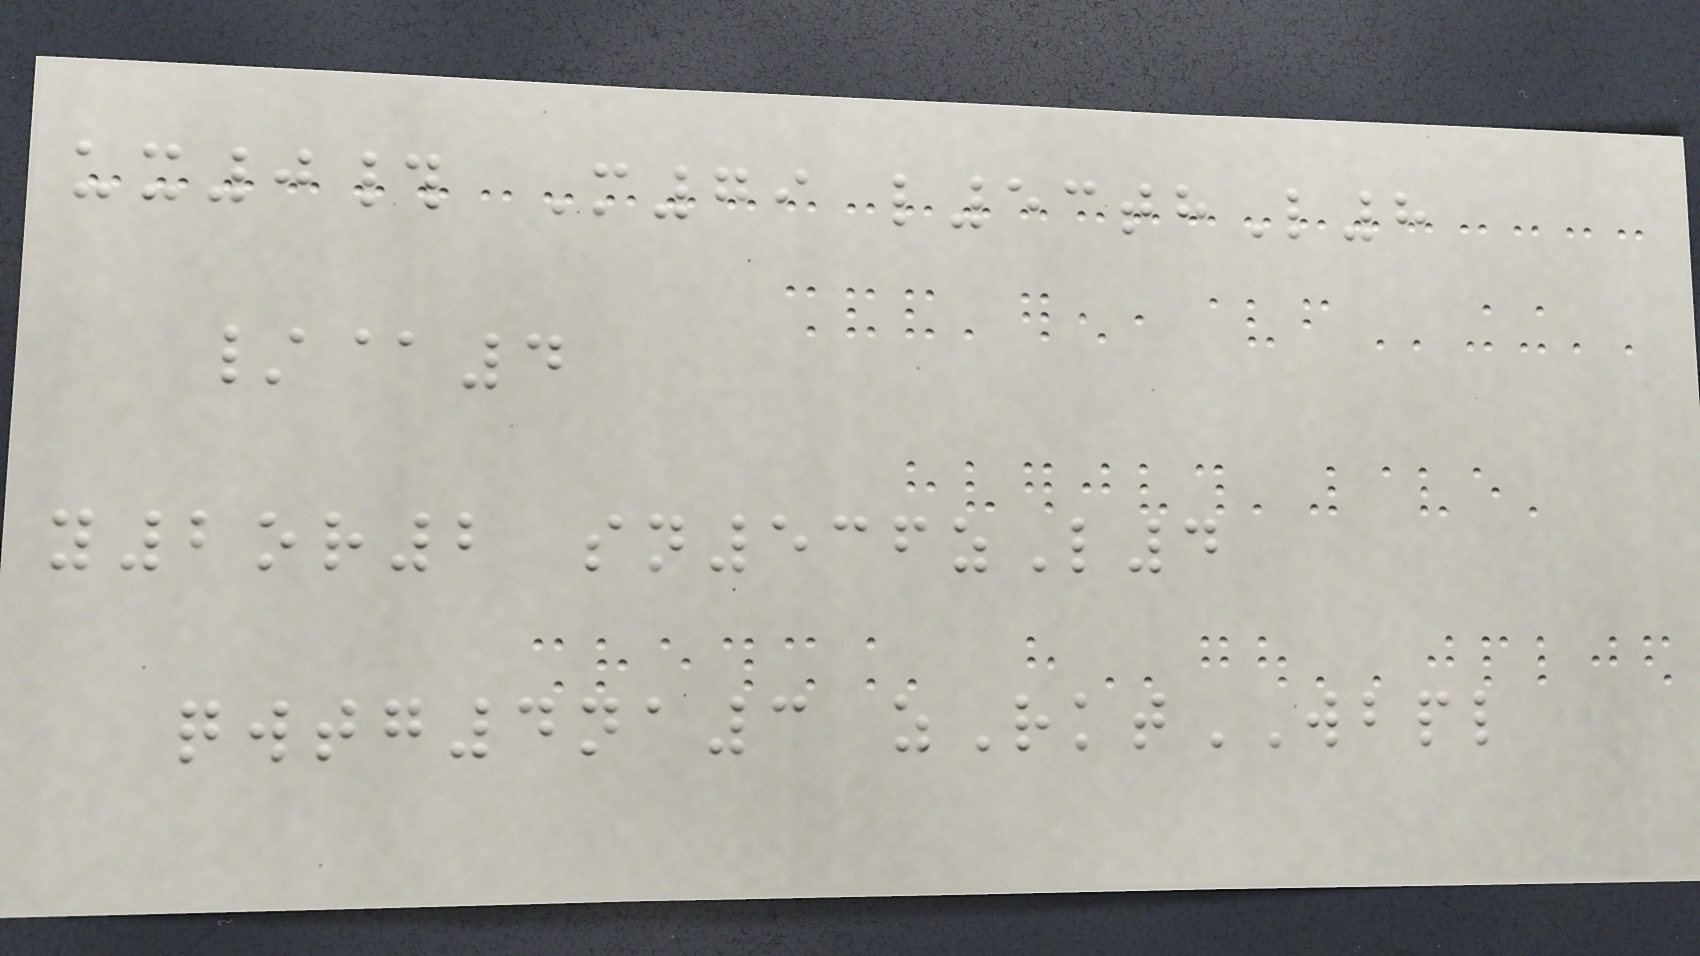ux0# M79 l53thL8
/@4
y2or2 sn536zL4
qwtg4na3 zRktWBPL
